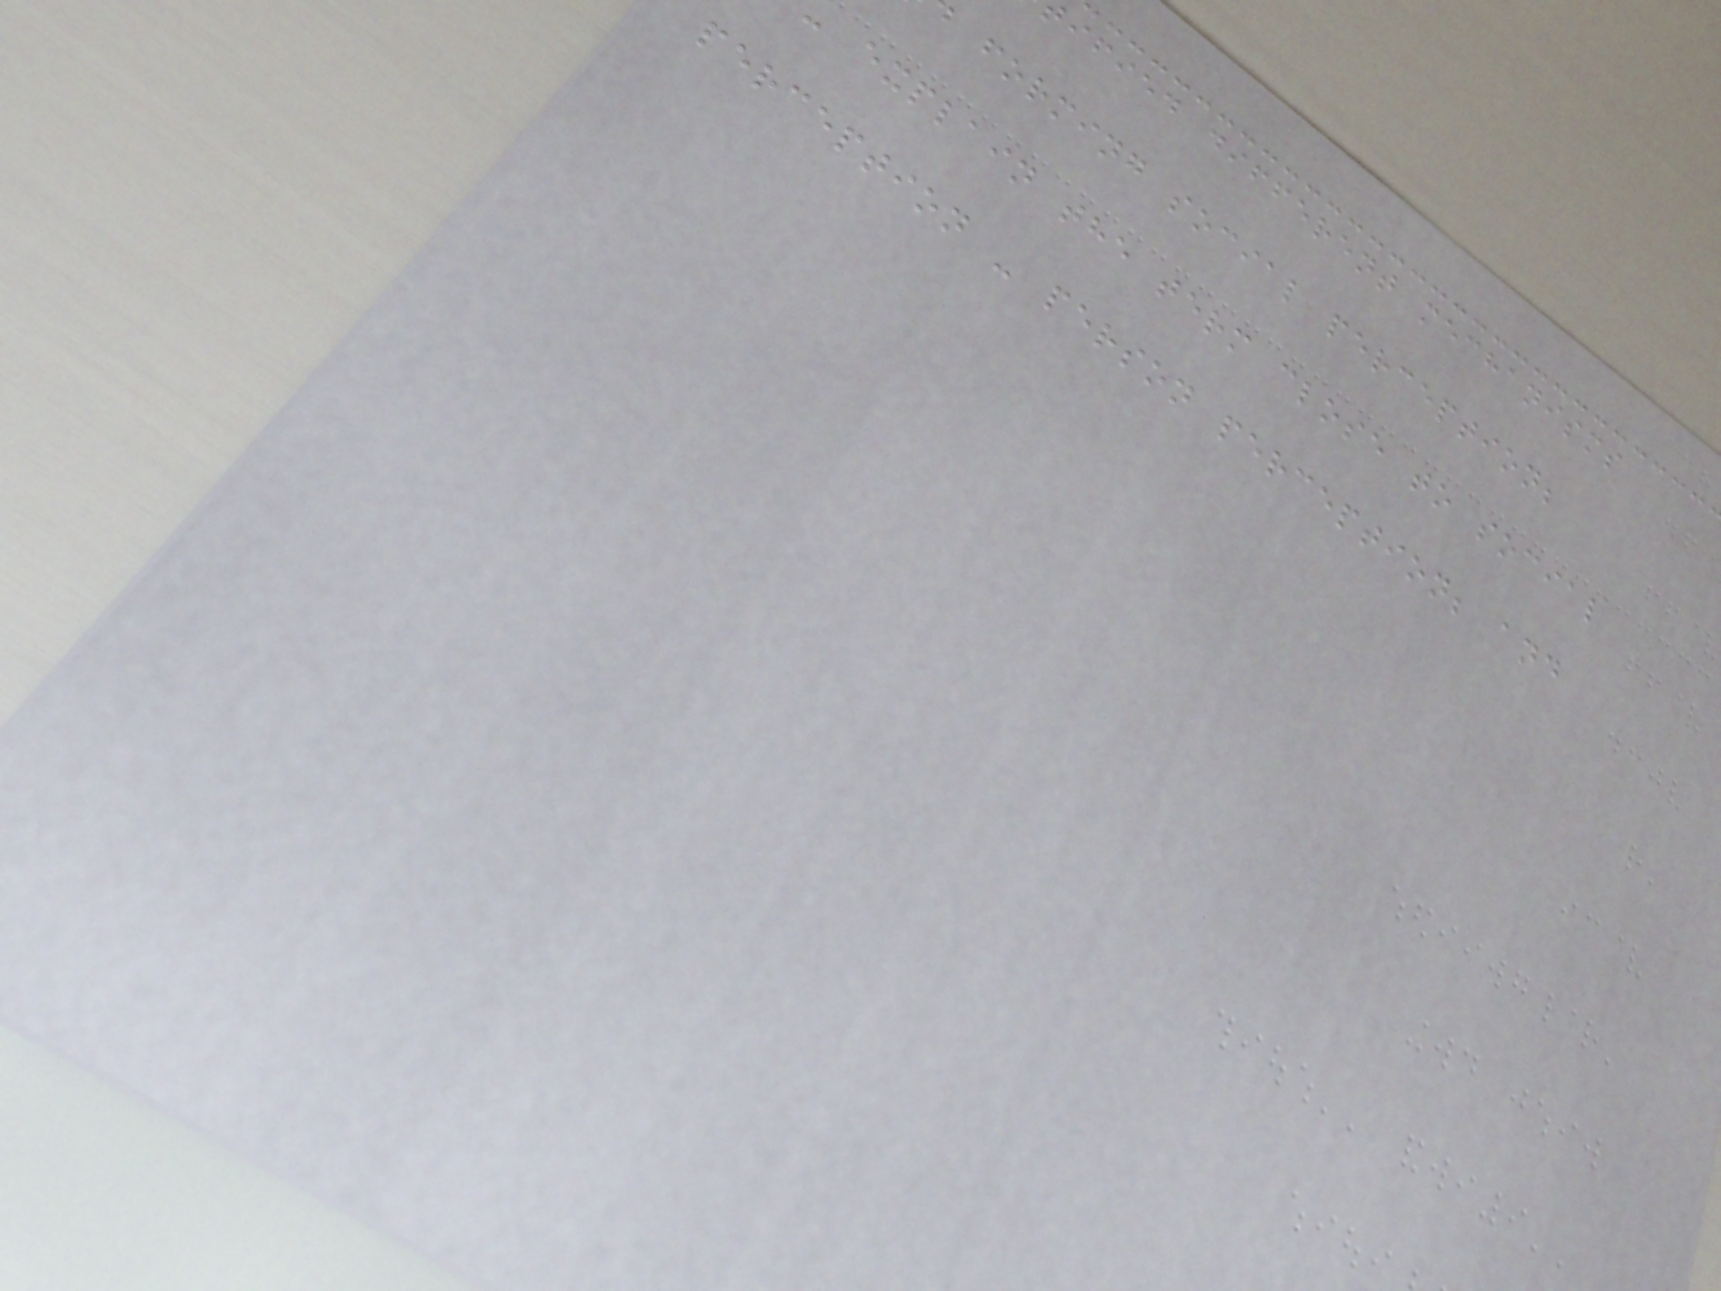ified different mechanisms
forming social perception;
explain the term close to social
perception - person perception; and
